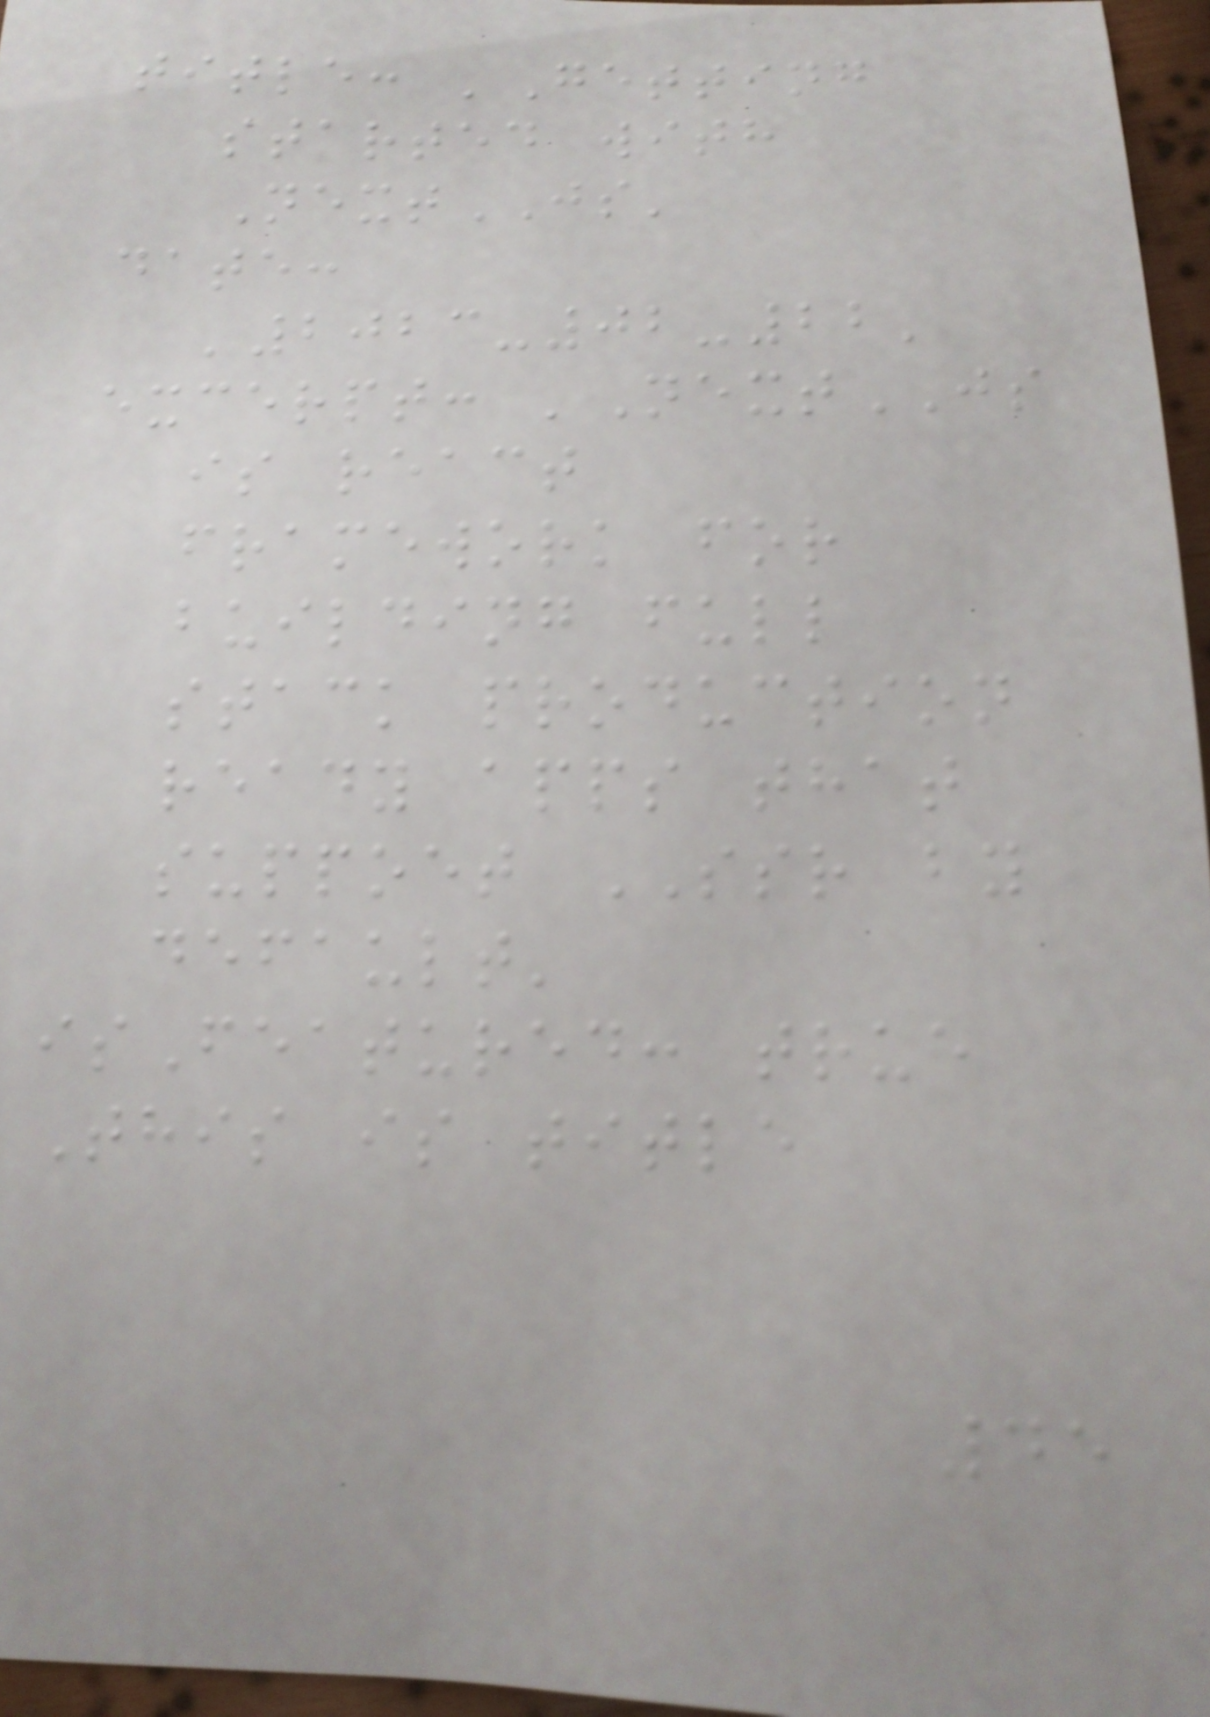title: 'Getting
started with
NextJS'
date:
'2023-02-22'
excerpt: 'NextJS
is react
framework for
building full
stack production
ready apps that
suppoet SSR by
default'
isFeatured: true
This is title
45
